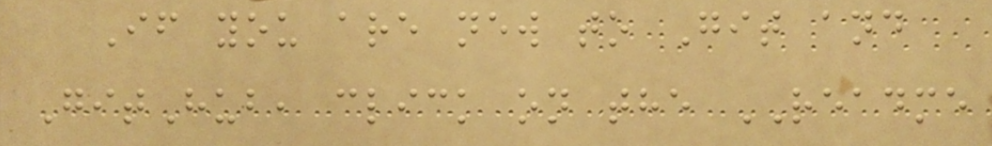If you are new to Git and
GitHub, click on the README
